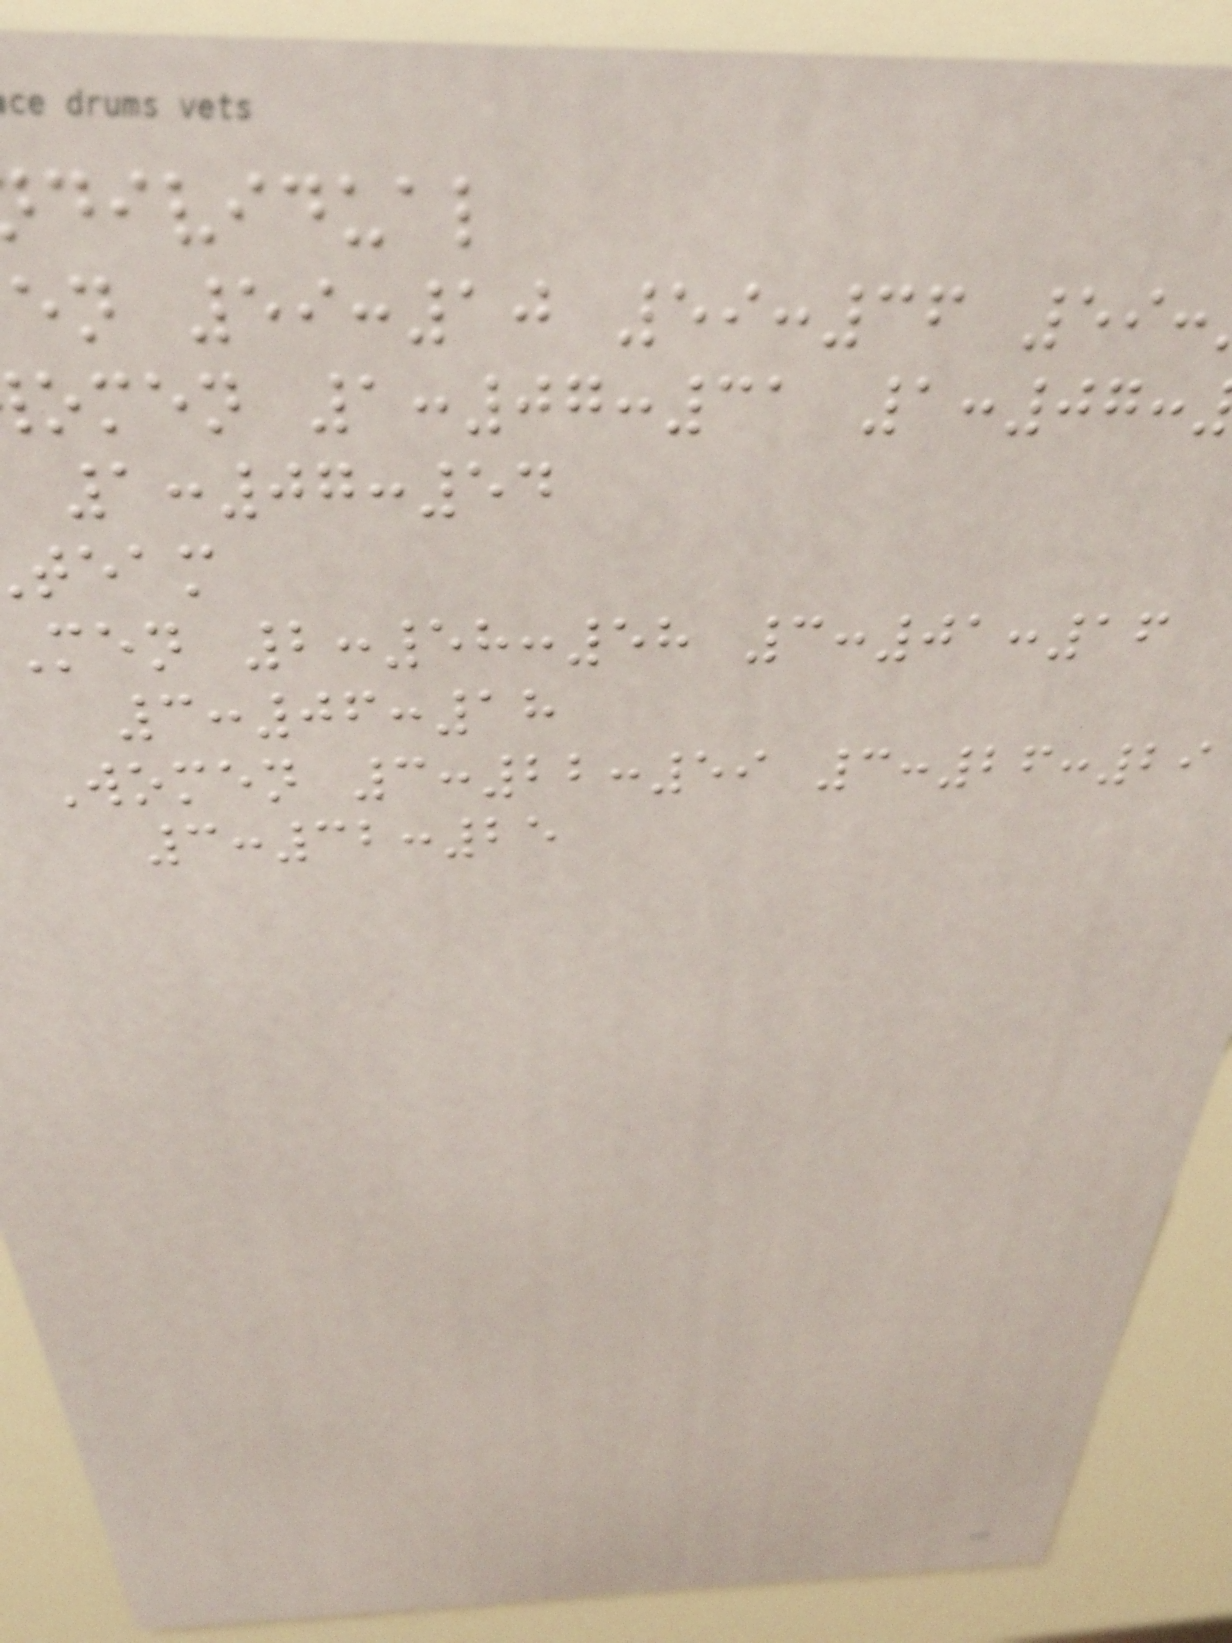dividual
en 59:10 59:36 59:
omen 1:07:31 1:07:
1:07:54
team
men 2:58:58 3:01:16
3:06:18
Women 3:22:59 3:26:29
3:32:25
